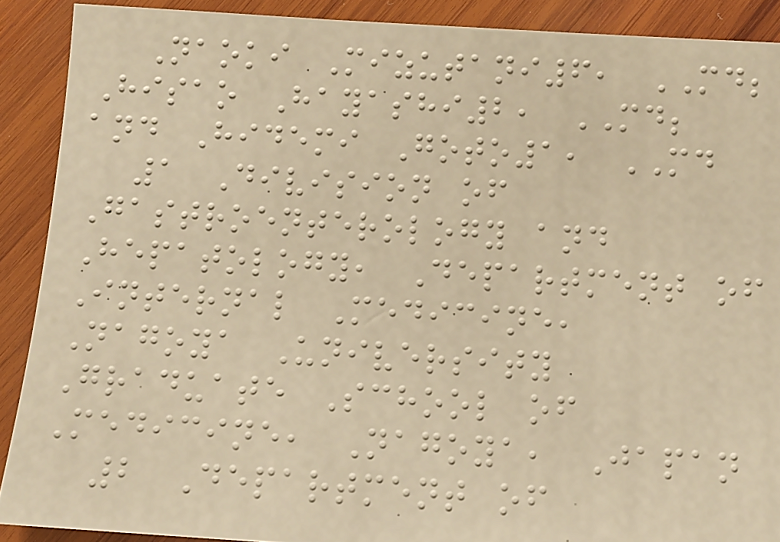Naoki Mizutani6, MD;
Hisao Hayashi2, MD;
and Hidemi Goto1, MD
1 Division of
Gastroenterology and
Hepatology, Department of
Internal Medicine,
Nagoya University
Graduate School of
Medicine, Nagoya, Japan
2 Department of
